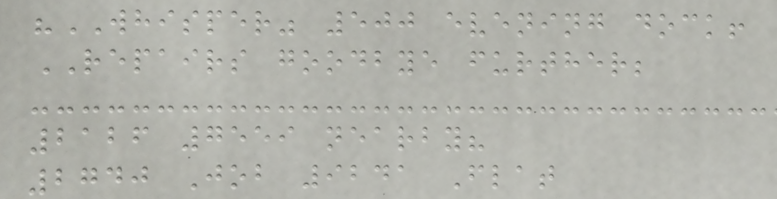"WHISPER" 500 evening dock!
REPAIRS goodbye further;
2126 7559 nearby?
2740 Job 9241 Flat
